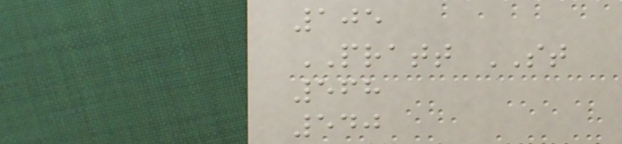105
PRATT ST
568
540
